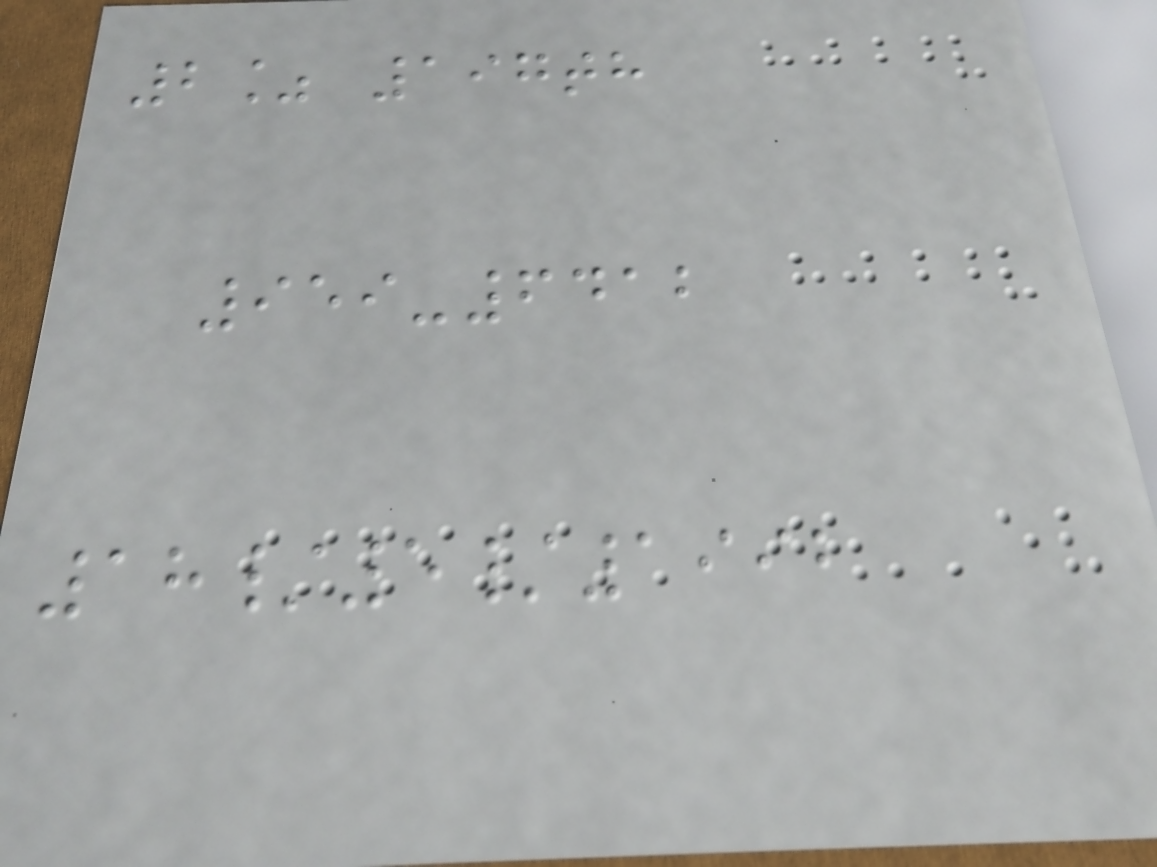2% 197th
959-6412
18/5/1992
